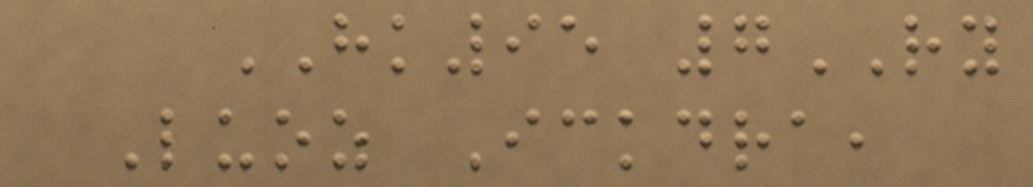HK95 7RY
Luoz Ickdra,
